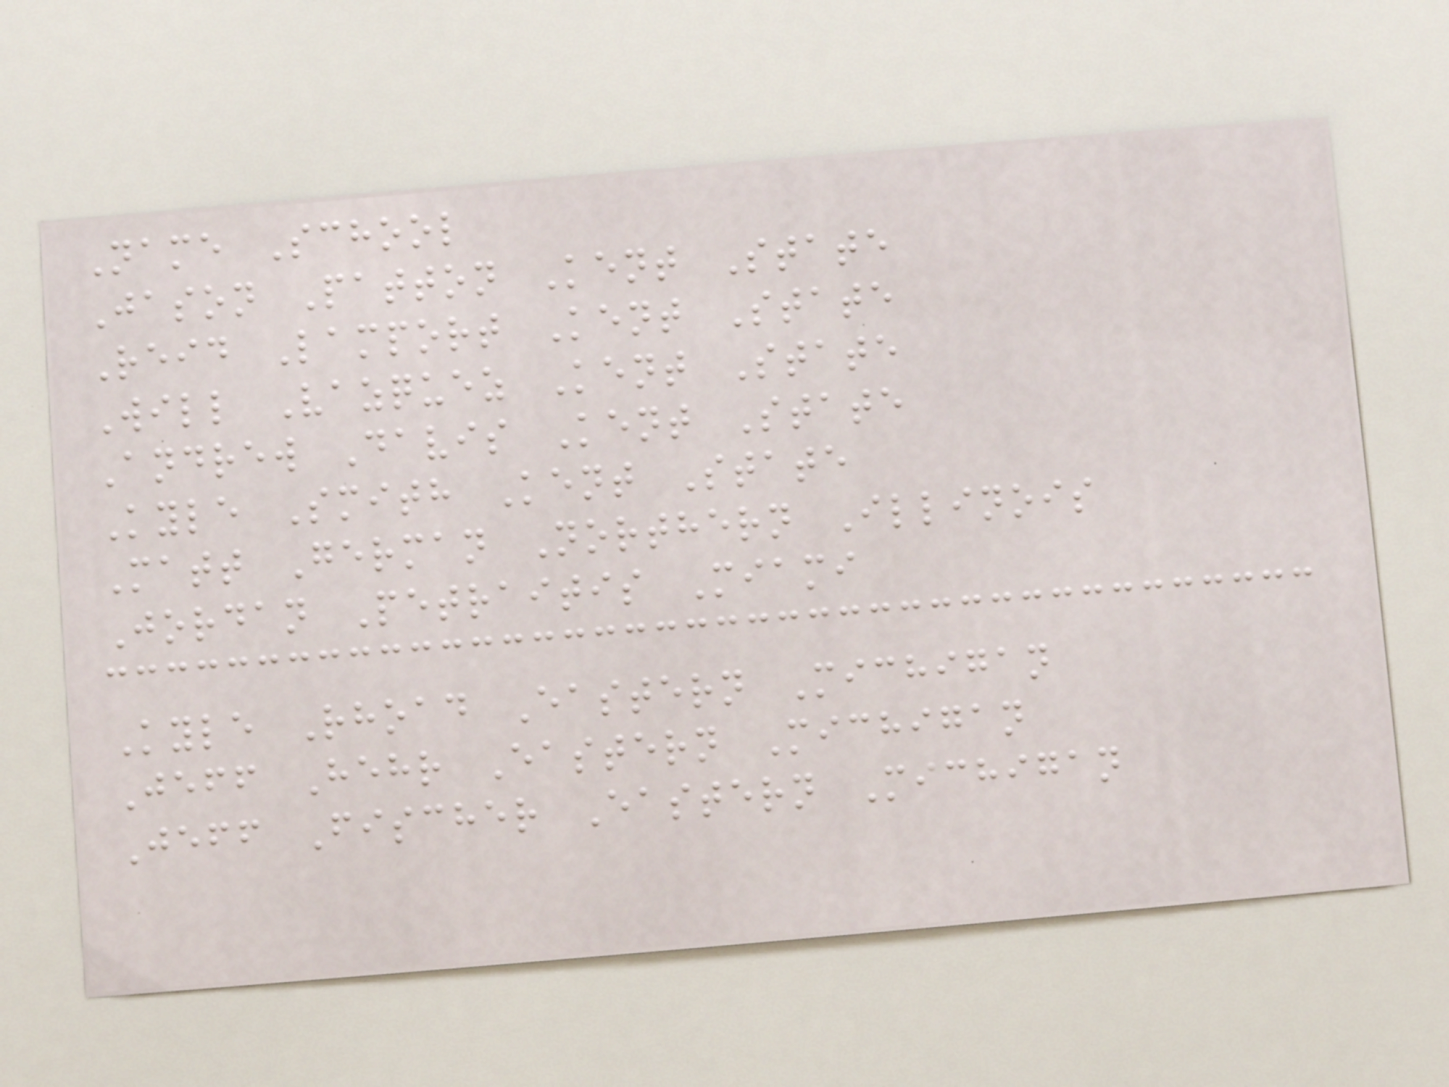Name School
Jason Patton Kent State
Reid Lamport Kent State
Will Vazquez Kent State
Andrew Davis Kent State
Kyle Smith Kent State
Matt German Northern Illinois
Jordan Petraitis Miami
Kyle Rhoad Eastern Michigan
Jeff Hehr Eastern Michigan
Jeff Fischer Eastern Michigan
